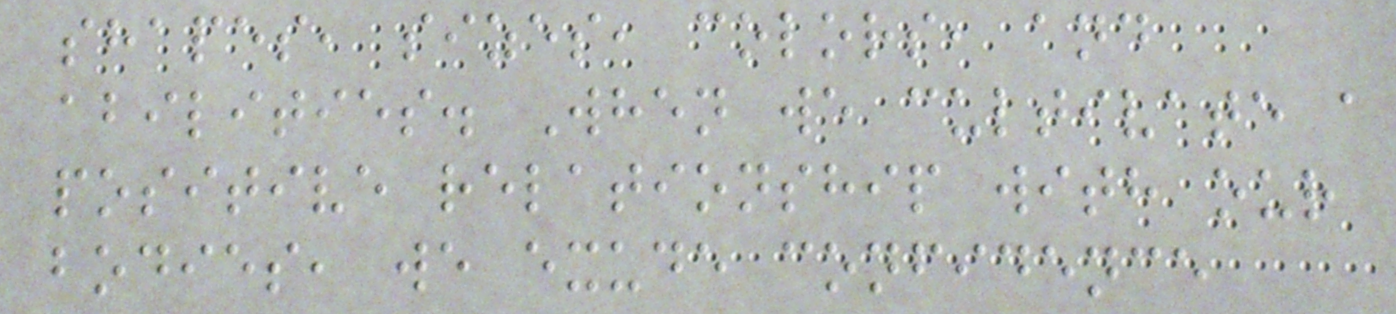shapes, sizes, colors, and
abilities. When we cultivate a
positive relationship with our
bodies, we exude confidence
